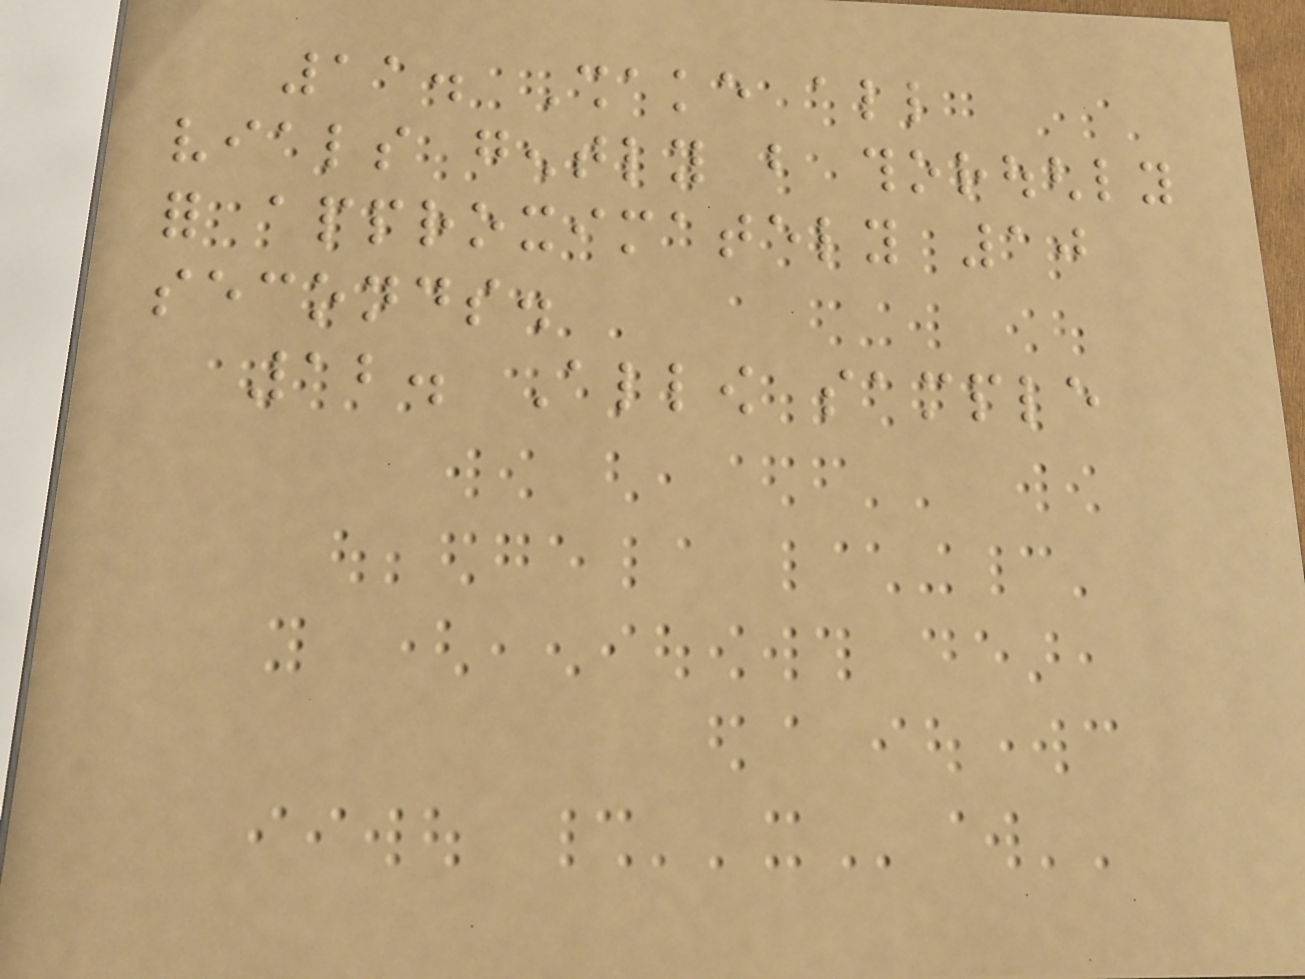11. Shake all
vials gently but thoroughly
for approximately 10
seconds.
12. Allow sample
